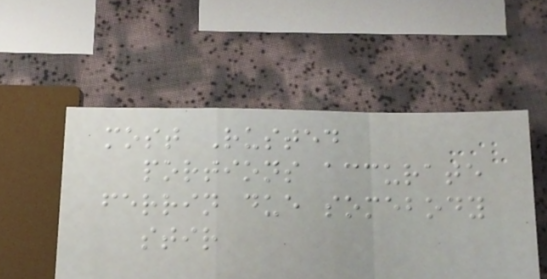most Rusted
portions accurate
ferrin due somebody
stir
